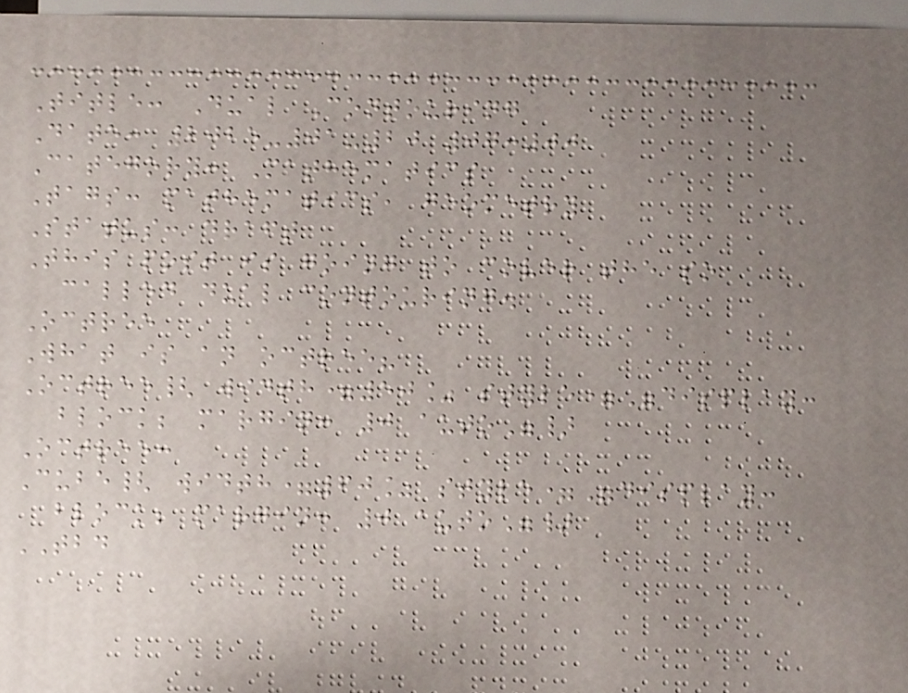Title: Dual Contouring
Date: 2025-01-20 07:00
Category: Mathematics
Tags: mathematics, geometry
Status: draft
This post is going to cover the so
called dual contouring.
Octree
What is an octree?
Octree{ width=50% style="display:
block; margin: 0 auto"}
Octree:
Cube{ width=60% style="display:
block; margin: 0 auto"}
TBD
